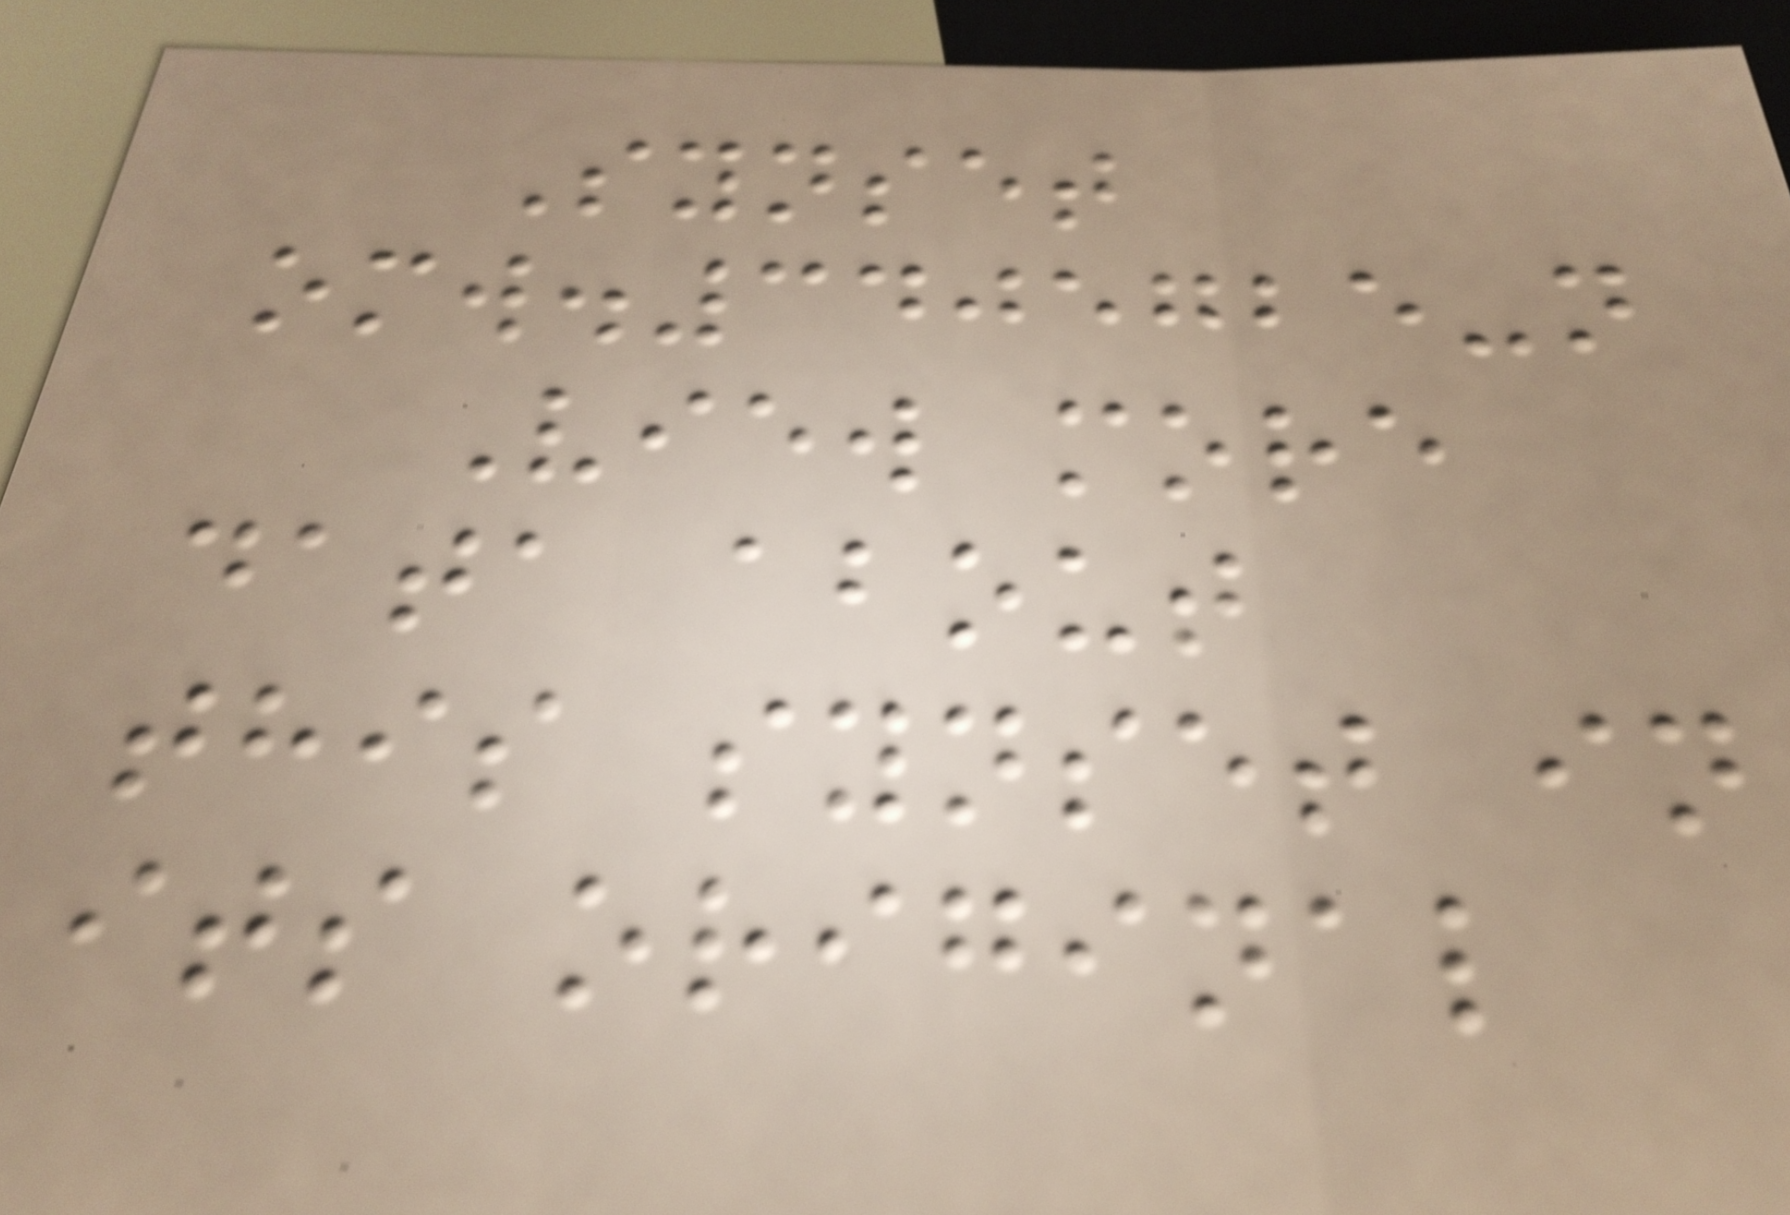Synset
omw.3405725-n
View more
data about
this synset in
its original
